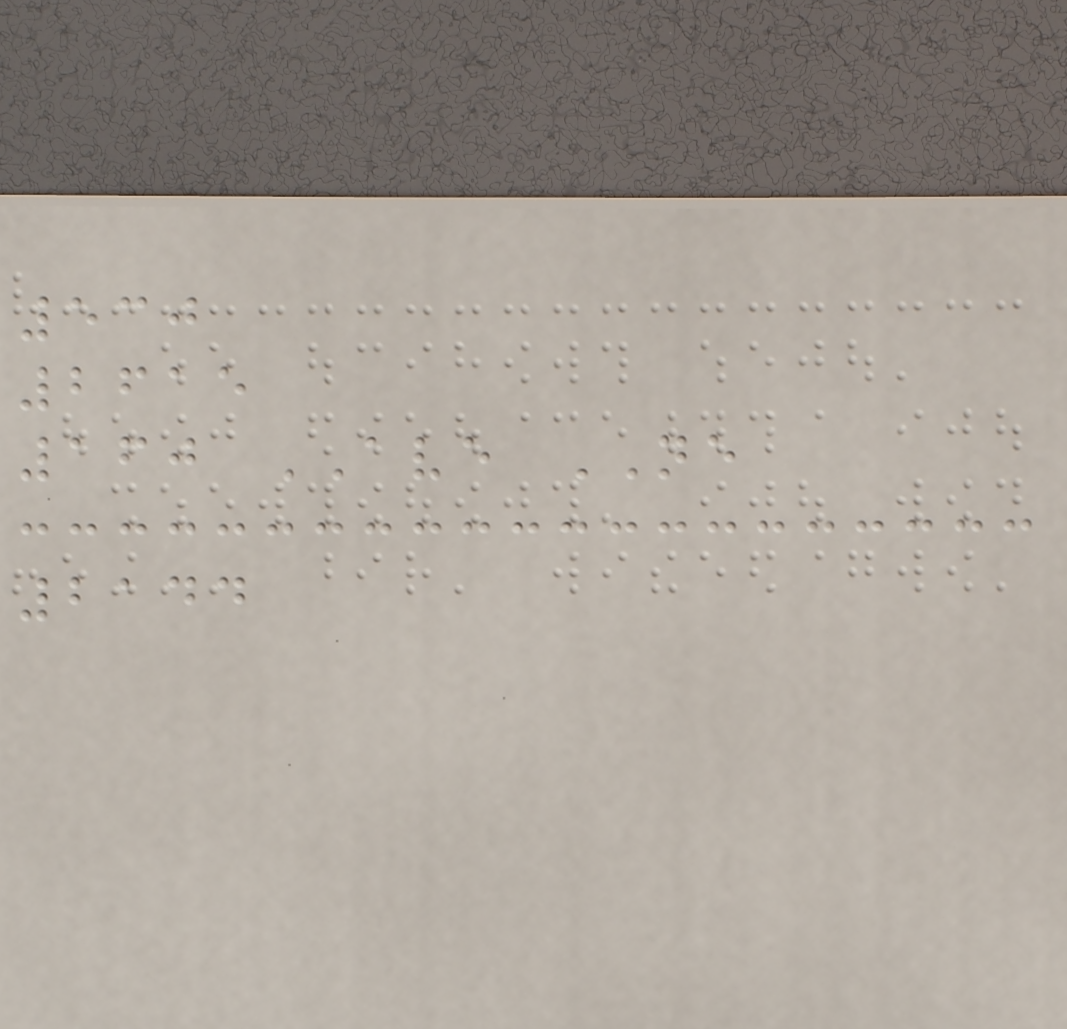530
2615
160 AVE NE
2144
